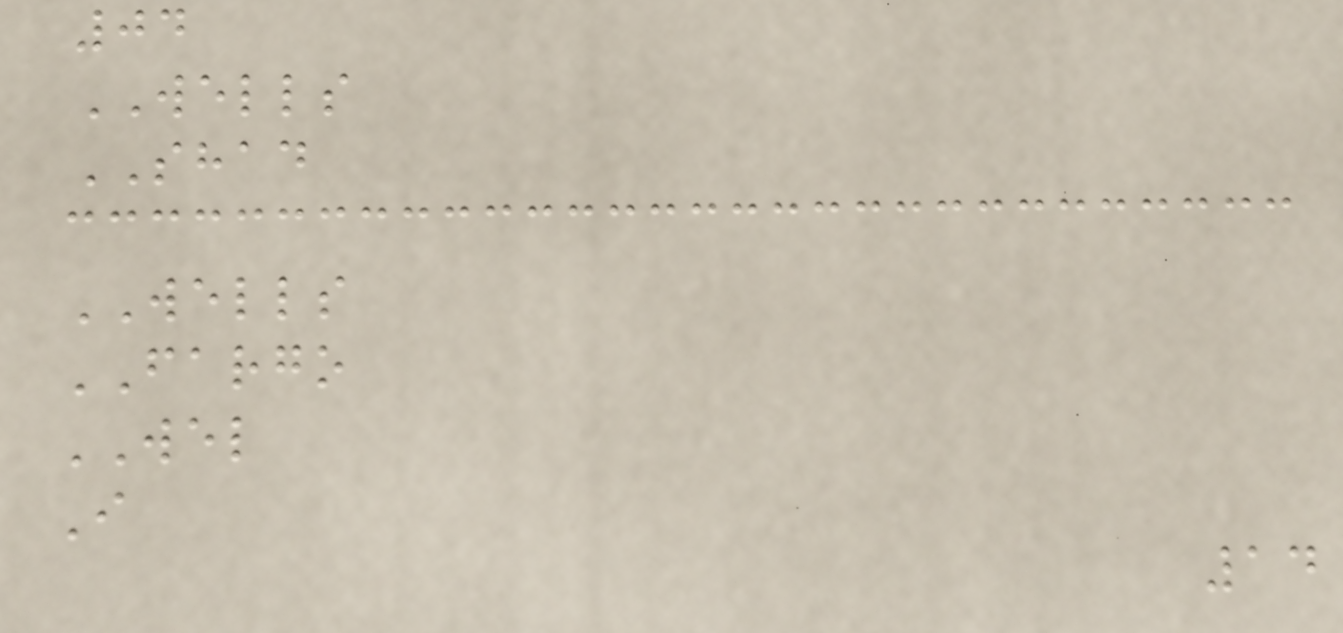04
WELLS
SHAD
WELLS
FARGO
WEL
I
14
